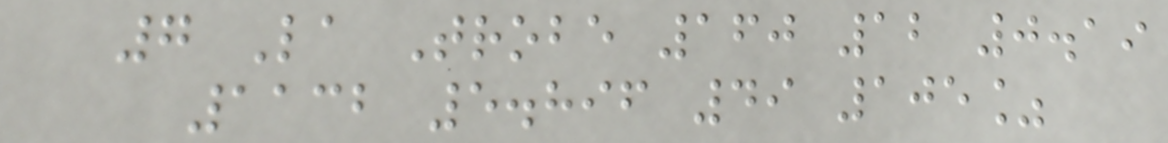7 La Trobe 160 12 0.19
1132 5.896 49 105%
